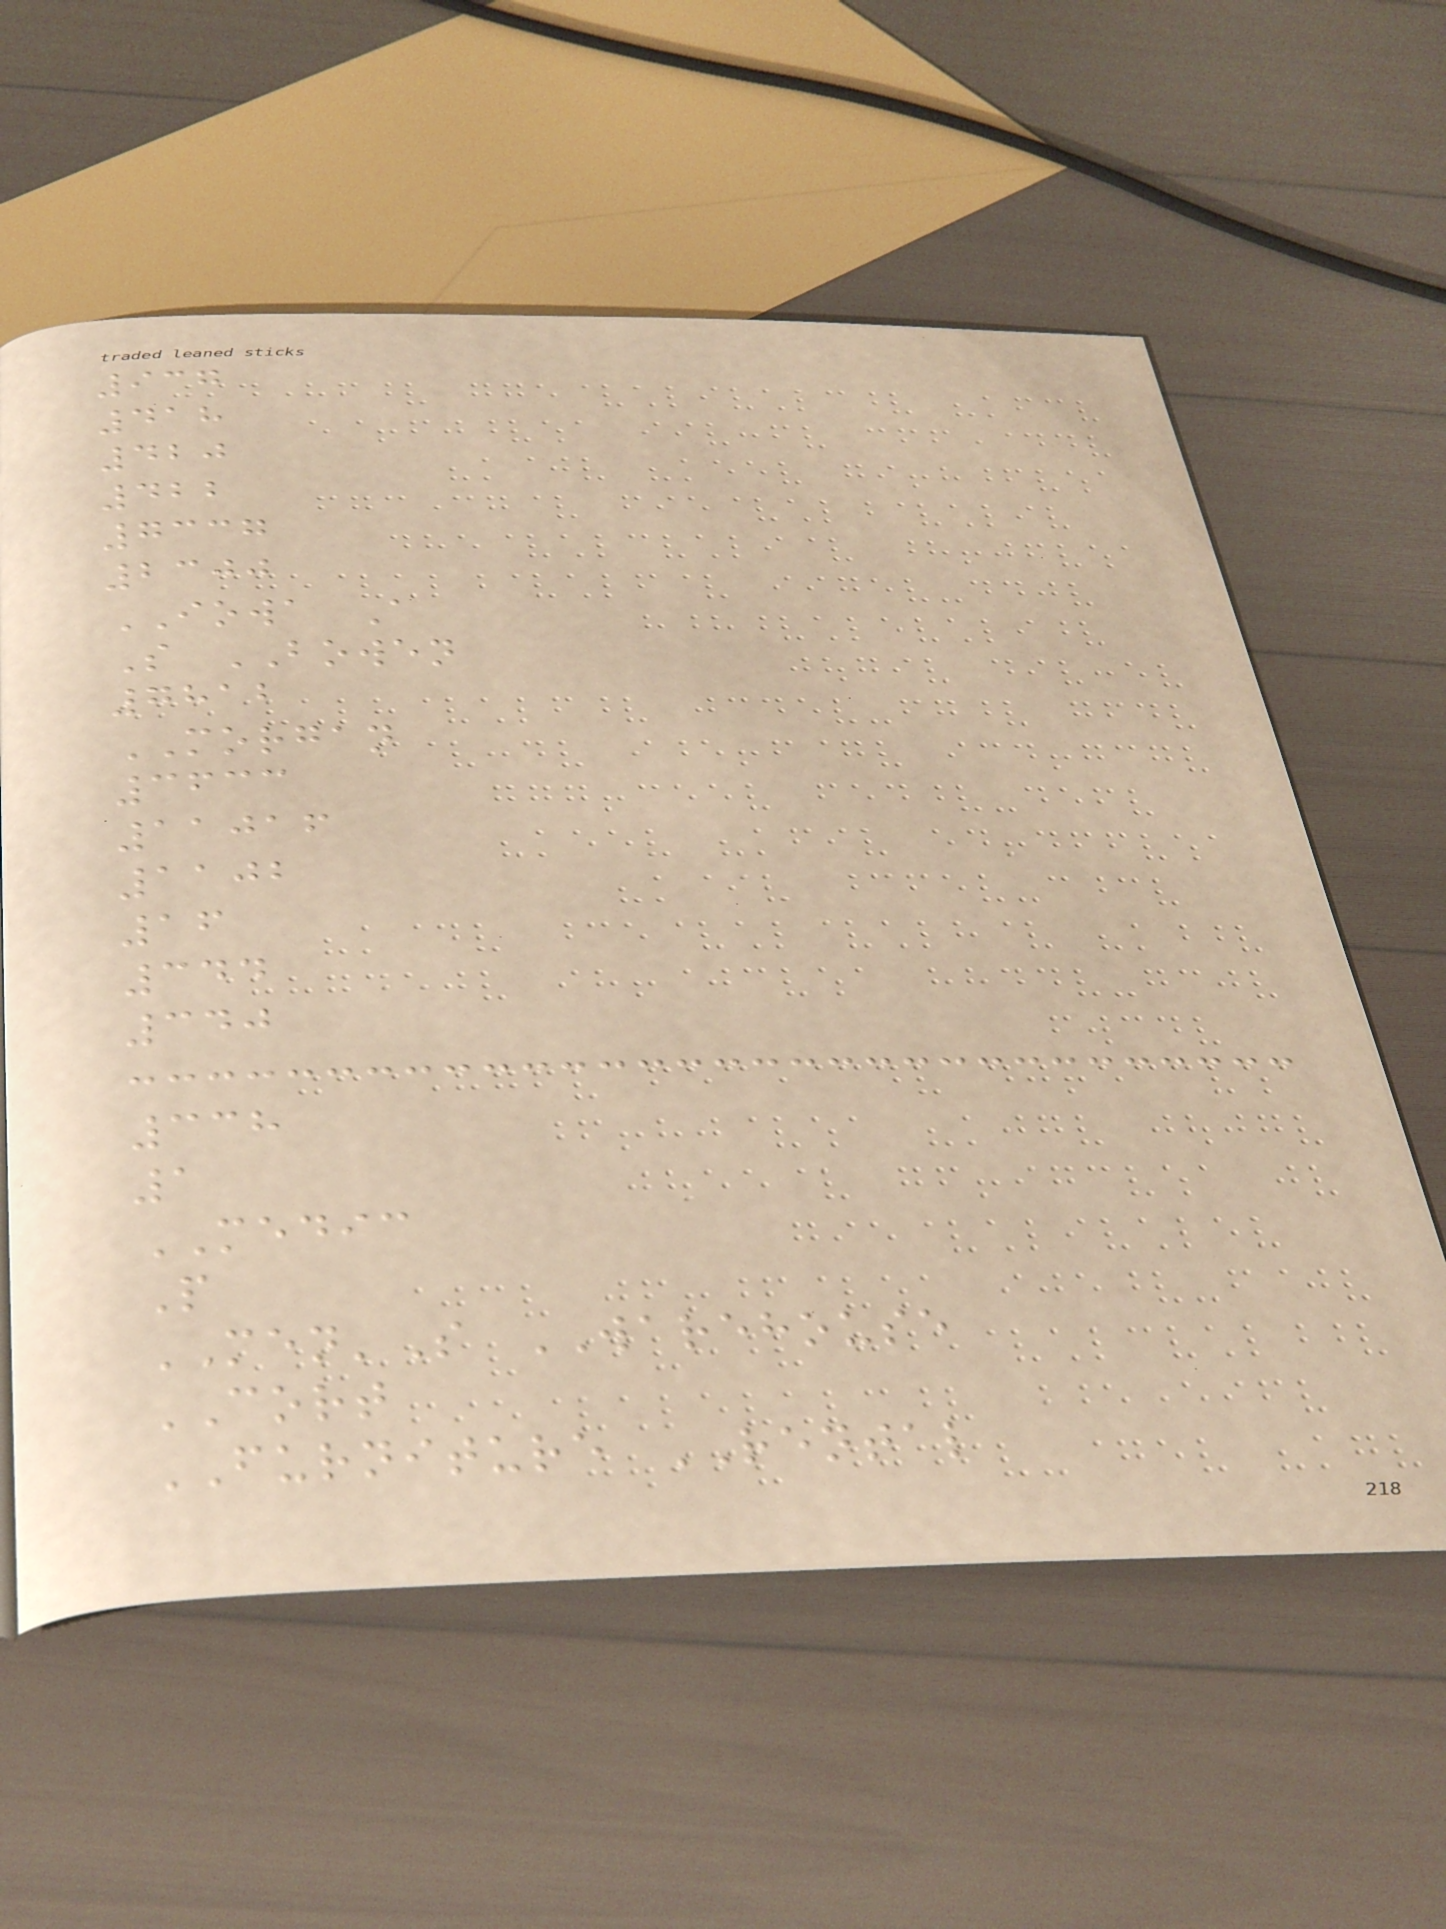937
418
420
422
7337
2300
IOWA A
S BOWEN
7812
MORGAN
3633
11016
1102
16
344
340
338
1
MEDIC
P
MEN'S WAREHOUSE
CORT
FURNITURE RENTAL
